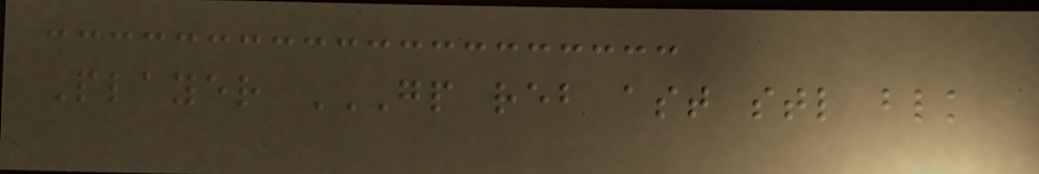Player GP REB AST STL BLK
